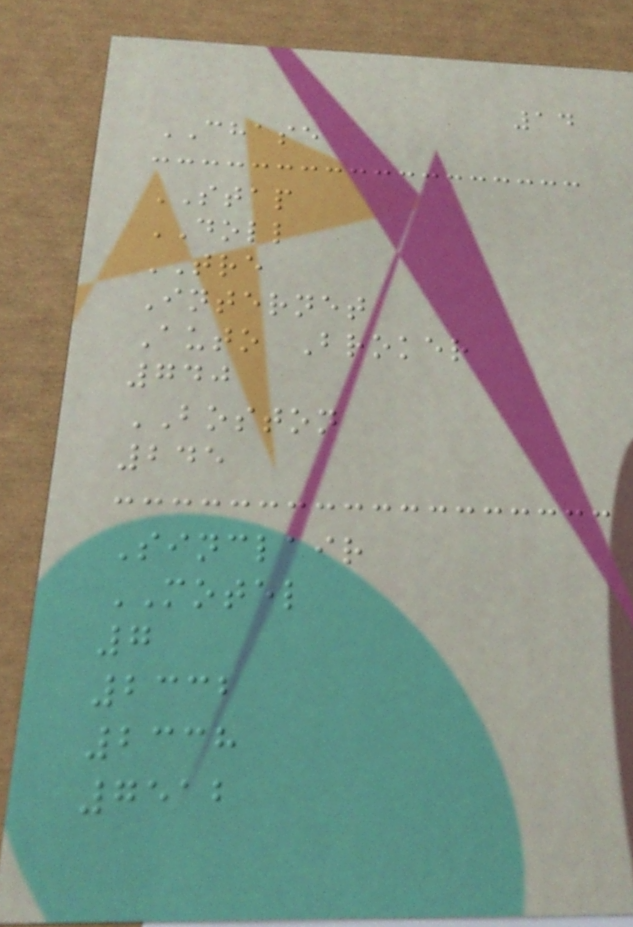14
CHASE
STAP
DOLL
TRE
Internet
Auto Broker
740
BOSTON
245
Sinclair
MOTEL
7
2332
2338
7512
